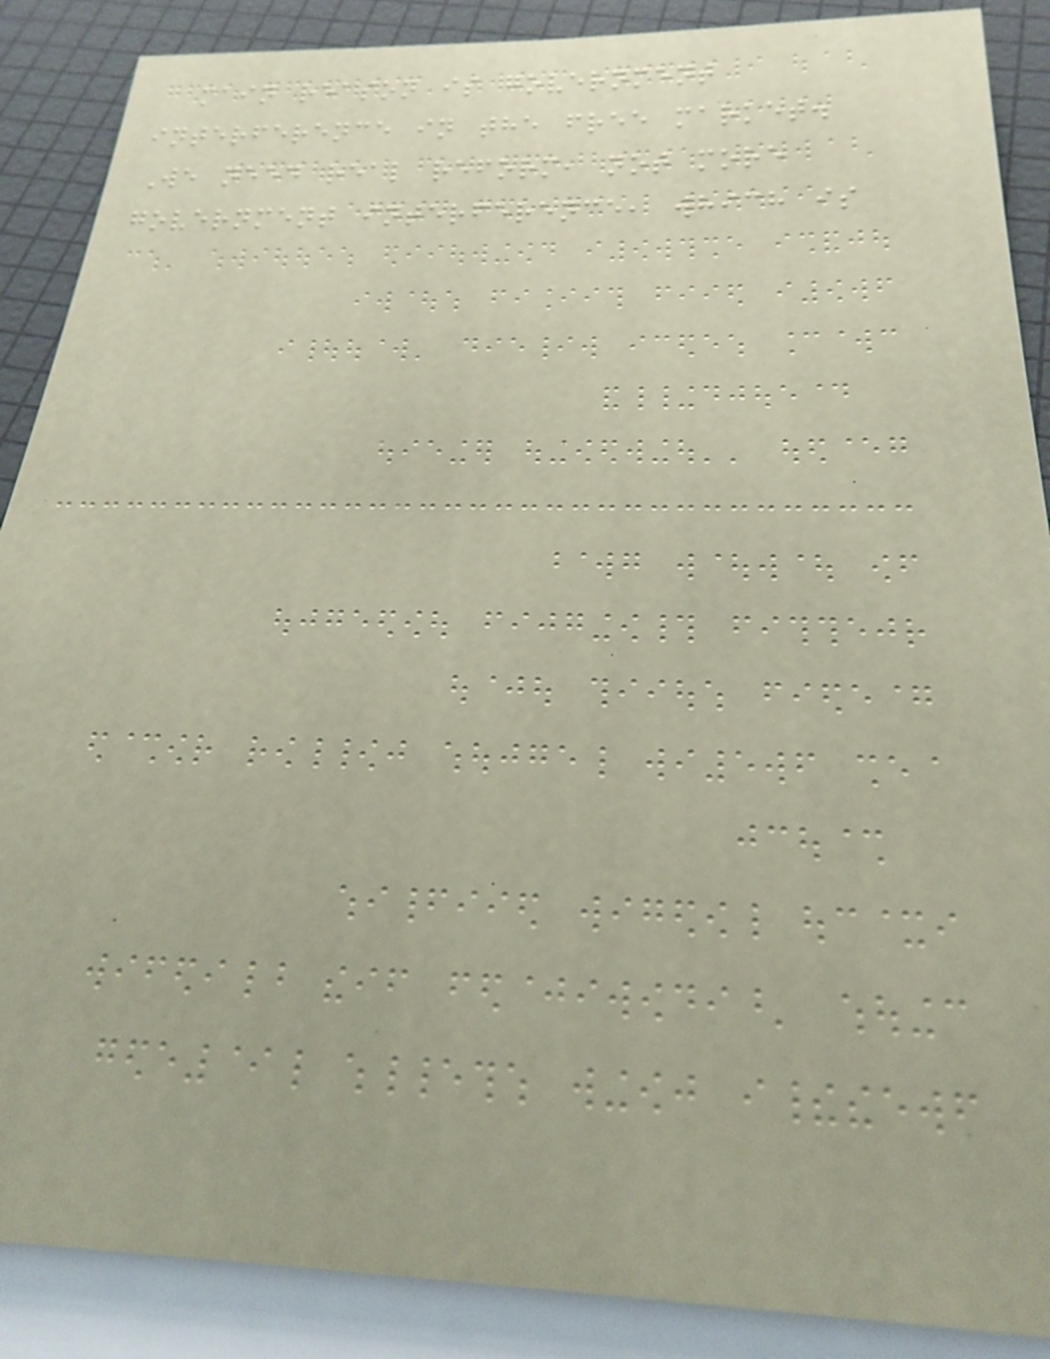main reason is government
interference in the free market.
We need real reform, not more
government interference, which is
